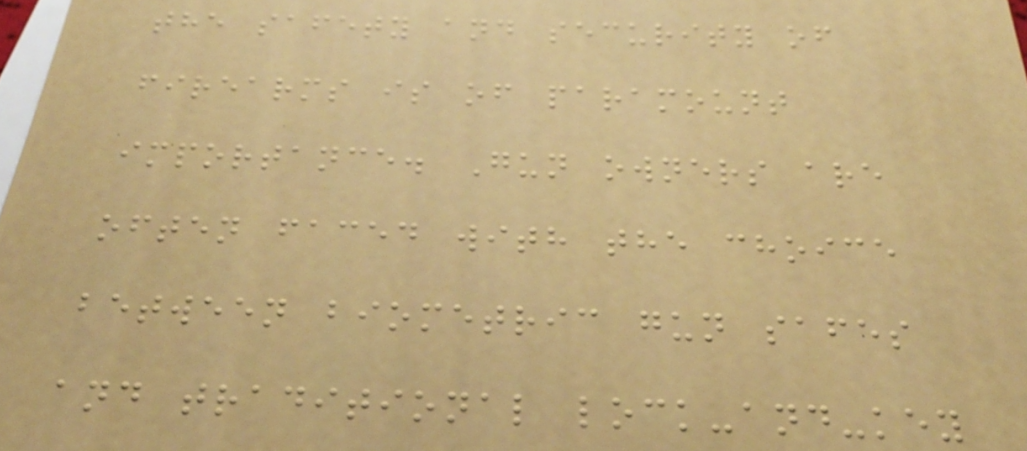the safety and security of
firearms is of paramount
importance. Gun owners are
often faced with the choice
between biometric gun safes
and traditional lock-and-key
